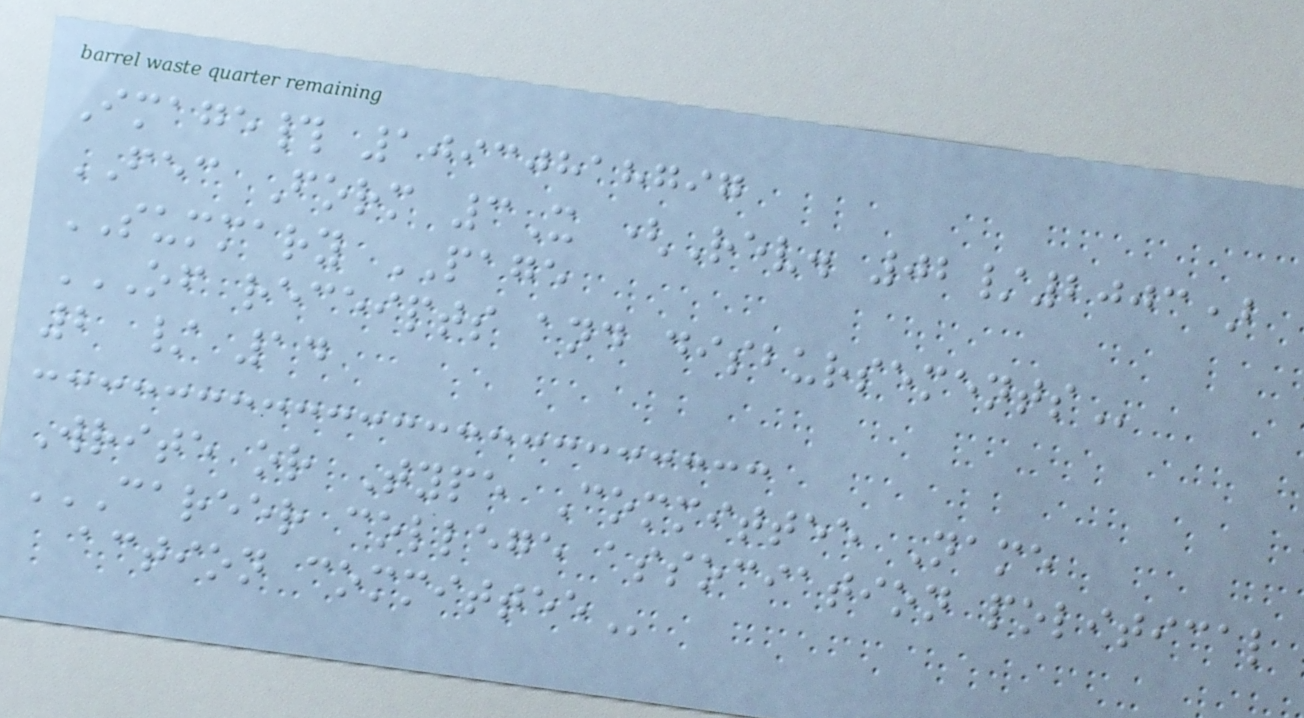Image# 10930818797
FEC Form 3X (Rev. 02/2003)
SUMMARY PAGE
OF RECEIPTS AND DISBURSEMENTS
2 / 14
Write or Type Committee Name
CAREER COLLEGE ASSOCIATION POLITICAL
ACTION COMMITTEE
